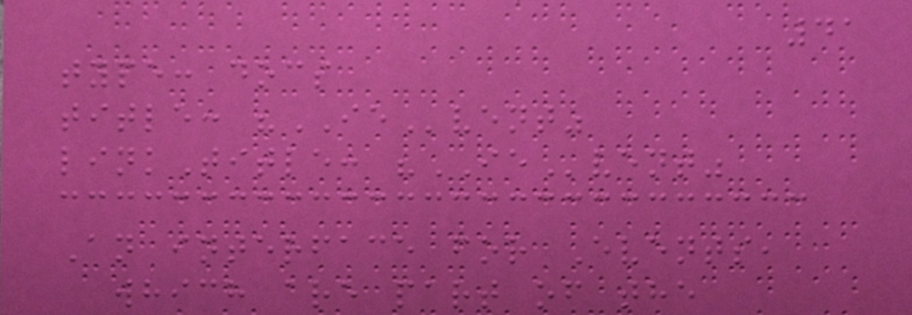41
type: docs
title: "IEvent"
linkTitle: "IEvent"
An interface for Events,
which are part of the
